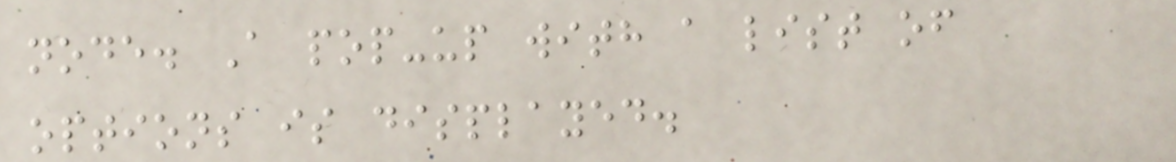node. A pop-up with a list of
options is displayed.
